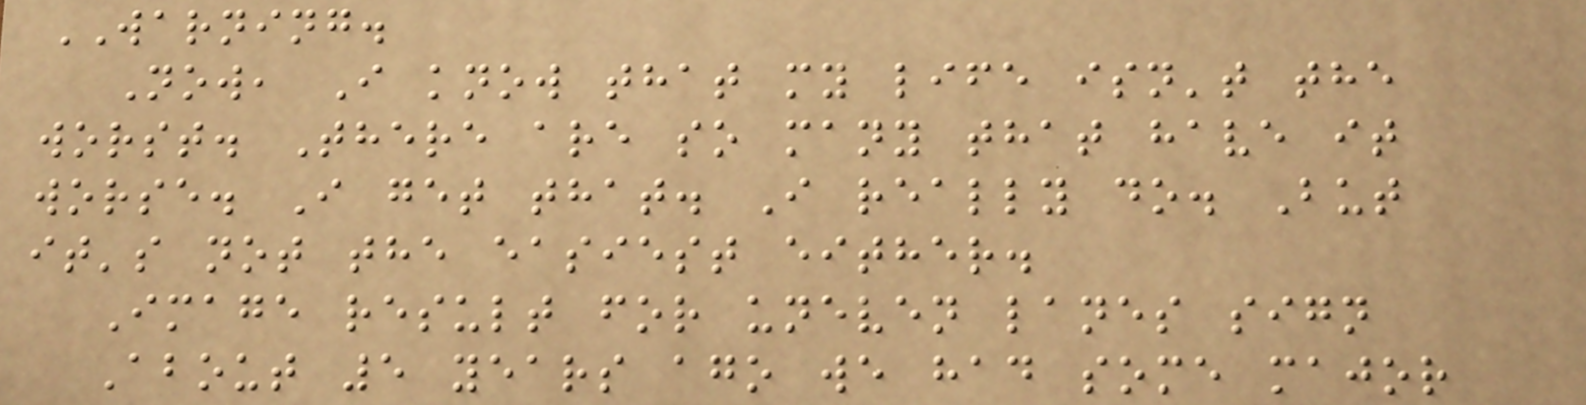WARNING.
Now, I know that my life isn't the
worst. There are so many that have it
worse. I get that. I really do. But
it's not the easiest either.
Image result for uneven lanes sign
About 5 years ago we had some major
